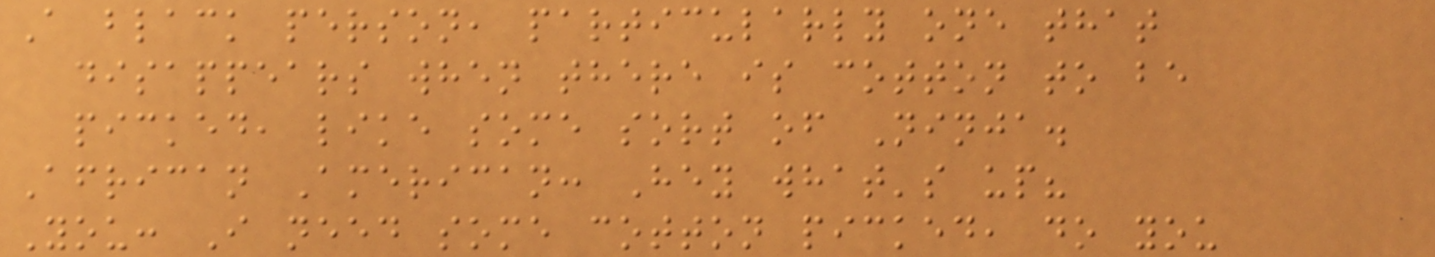A black person, particularly one that
disappears when there is cotton to be
picked, like some sort of Ninja.
African American: Hey what's up?
You: I need some cotton picked, do you
